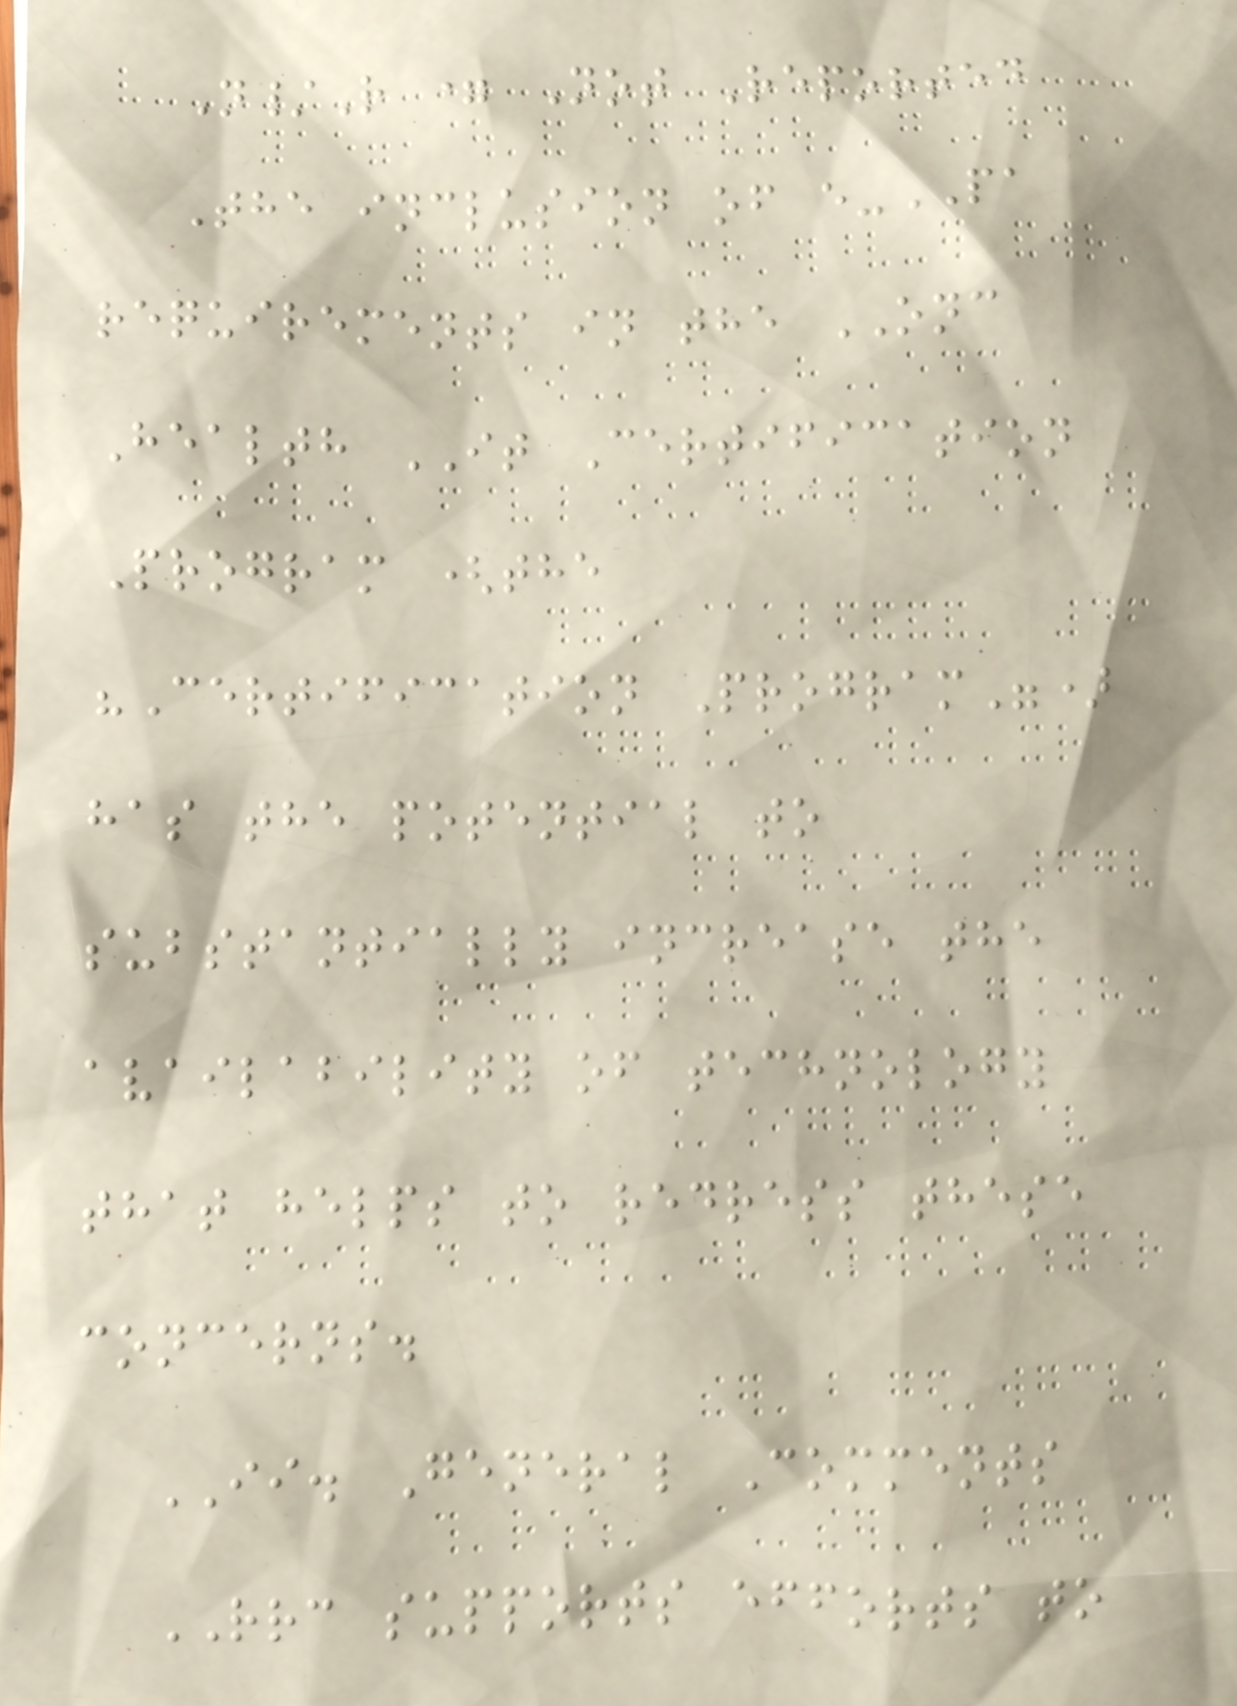N/R = Not Reported
The inclusion of e-PA
requirements in the ONC
Health IT Certification
Program (the
"Certification Program")
has the potential to
substantially increase the
availability of technology
that helps to redress these
concerns.
II. General Comments
RRC supports efforts to
